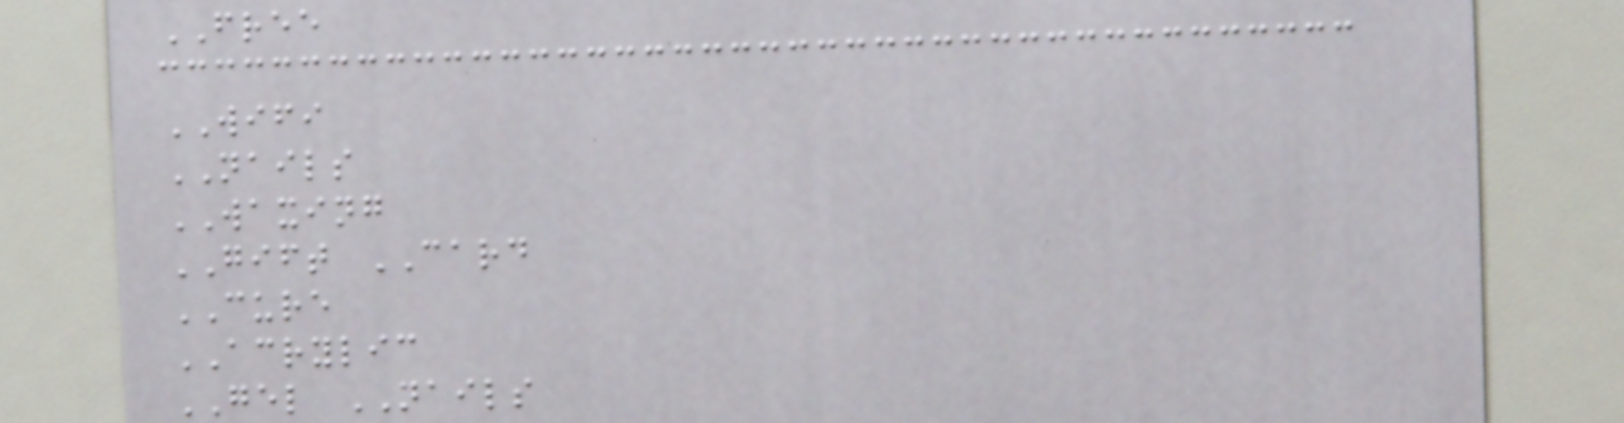FREE
WIFI
NAILS
WAXING
GIFT CARD
CURE
ACRYLIC
GEL NAILS
